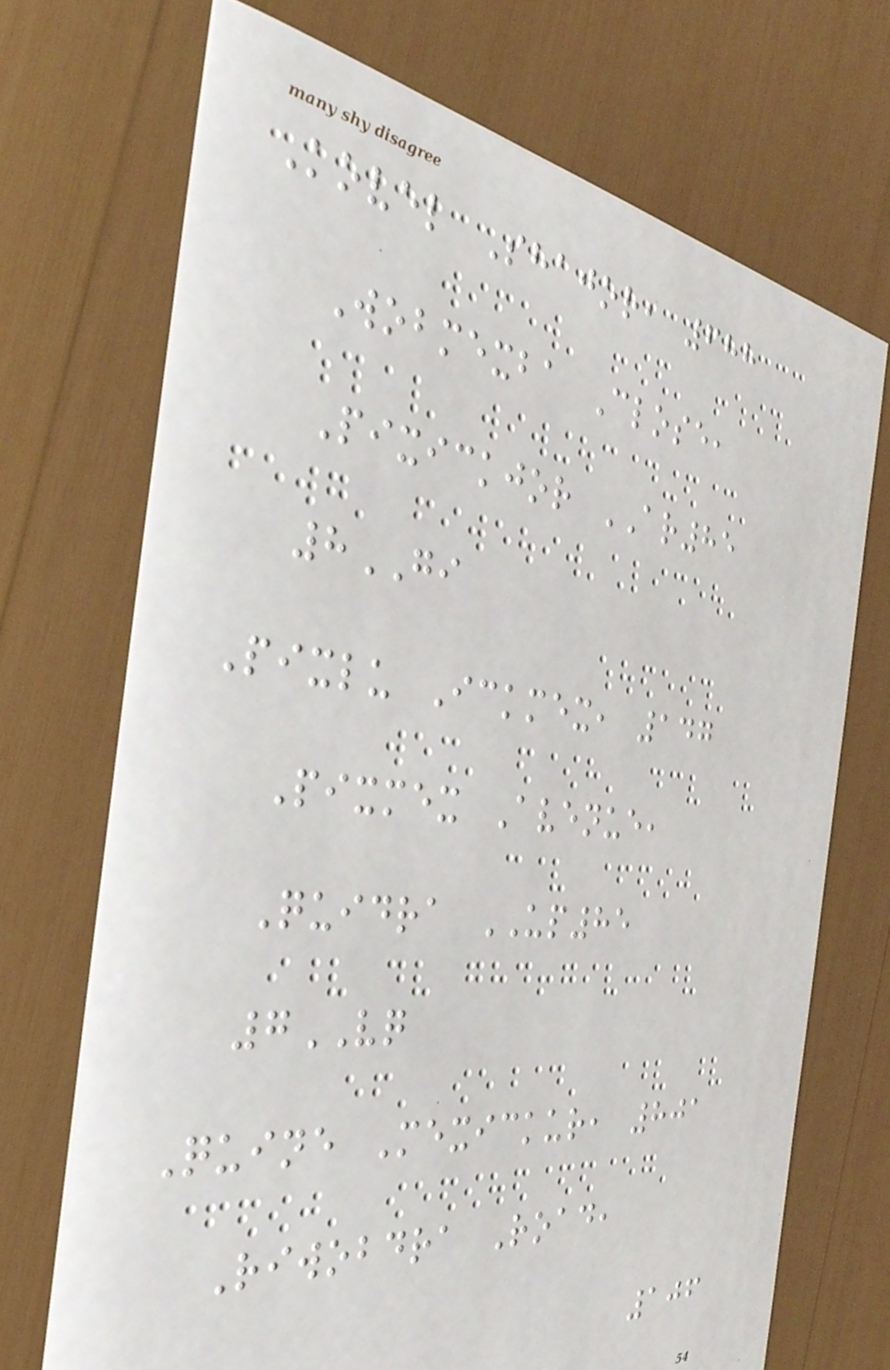Kovel Shajor, 688
Wobmexba Close,
Pixickjor AR85
8GI
Pixlu Ickmex, 147
Pixmex Avenue,
Quidra UP85
7VQ
Quine Mexickur, 801
Riwobdra Road,
106
